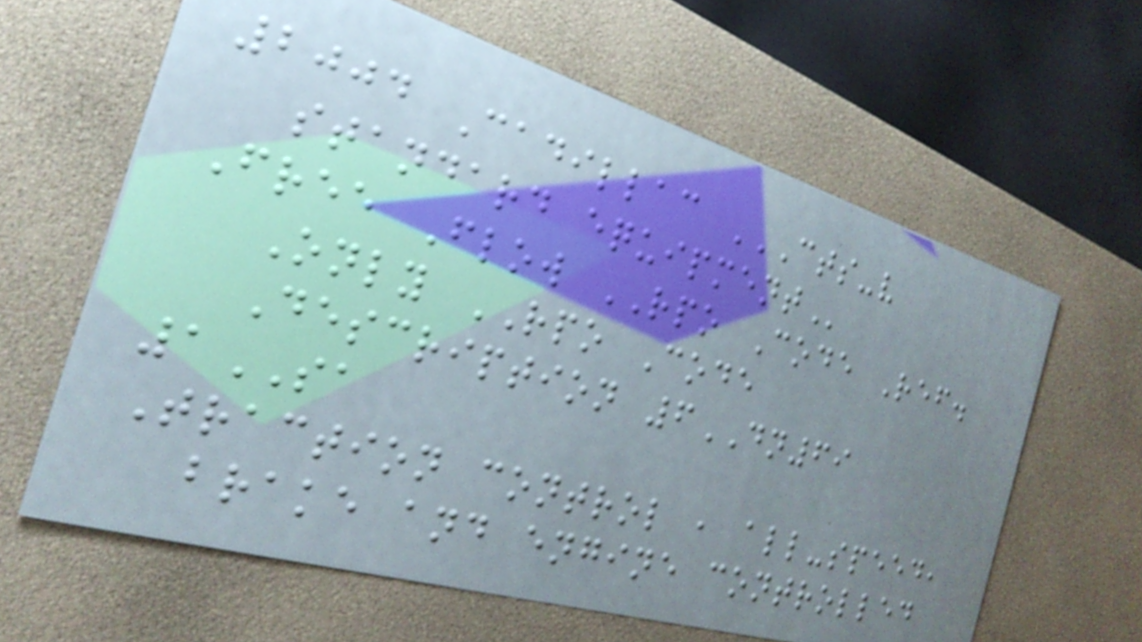2004 Cadillac CTS-V
STANDARD EQUIPMENT
Free Flow RPO Code Ref.
Only RPO Code
Description 6DN69
1SA
Traction control , all-speed,
brake and engine controlled
